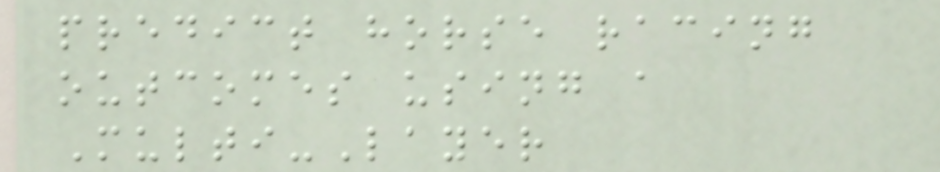predict horse racing
outcomes using a
Multi-Layer
